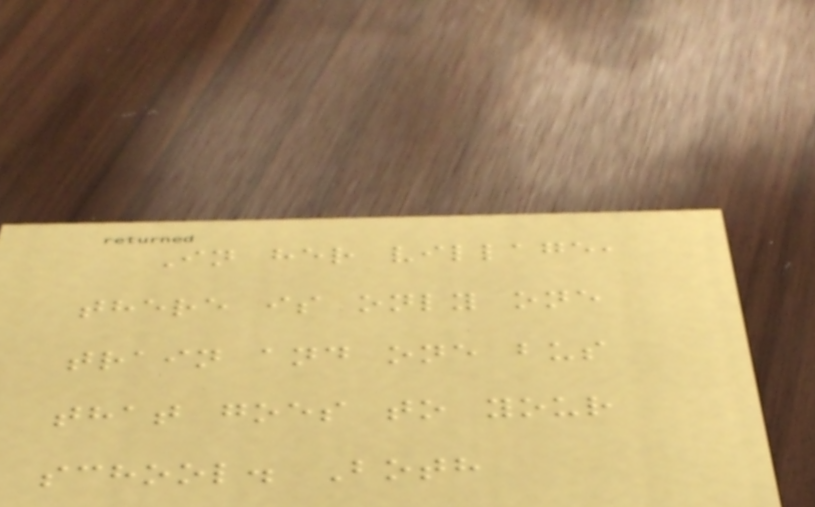In her village,
there is only one
train and one bus
that goes to your
school. Both
